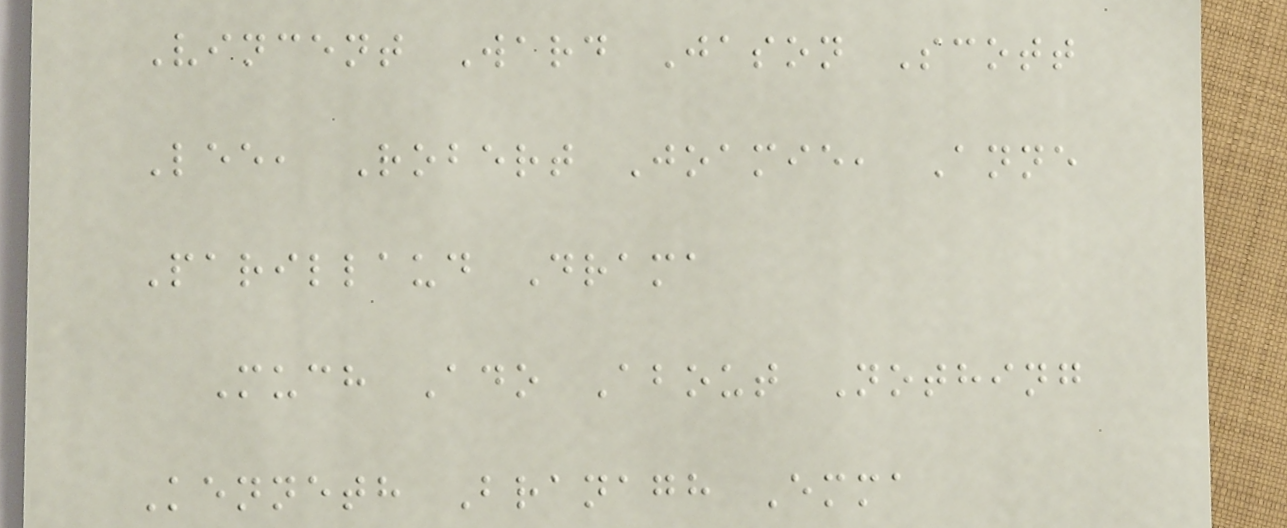Vincent Ward Jason Scott
Lee, Robert Joamie, Anne
Parillaud Drama
Much Ado About Nothing
Kenneth Branagh Emma
